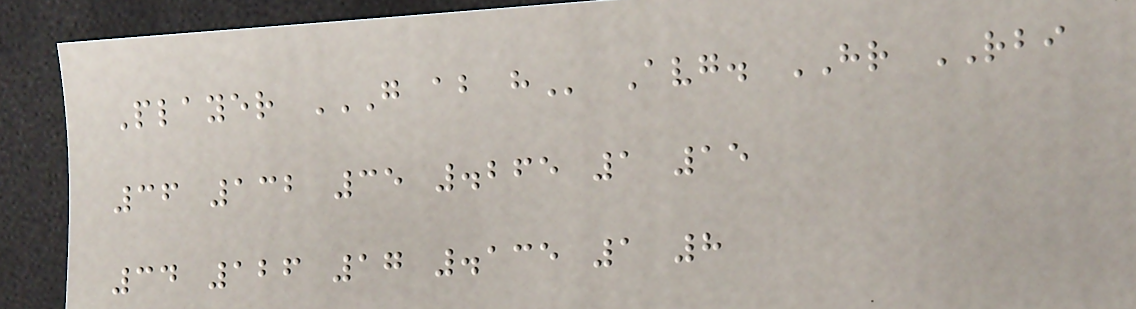Player G AB H Avg. HR RBI
36 132 35 .265 1 15
34 126 17 .135 1 8
